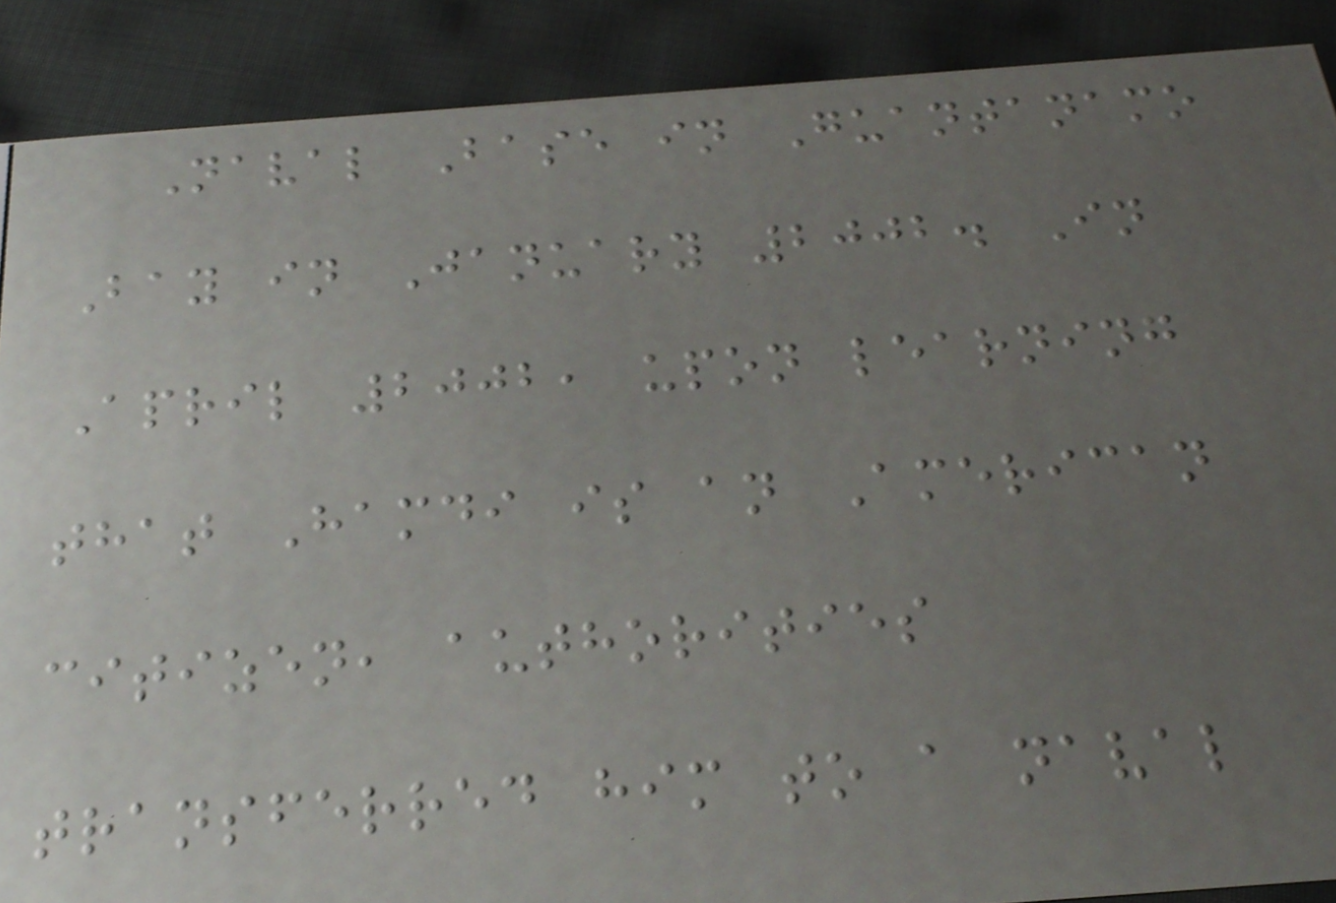Naval Base in Guantanamo
Bay in January 2002. In
April 2002, upon learning
that Hamdi is an American
citizen, authorities
transferred him to a naval
